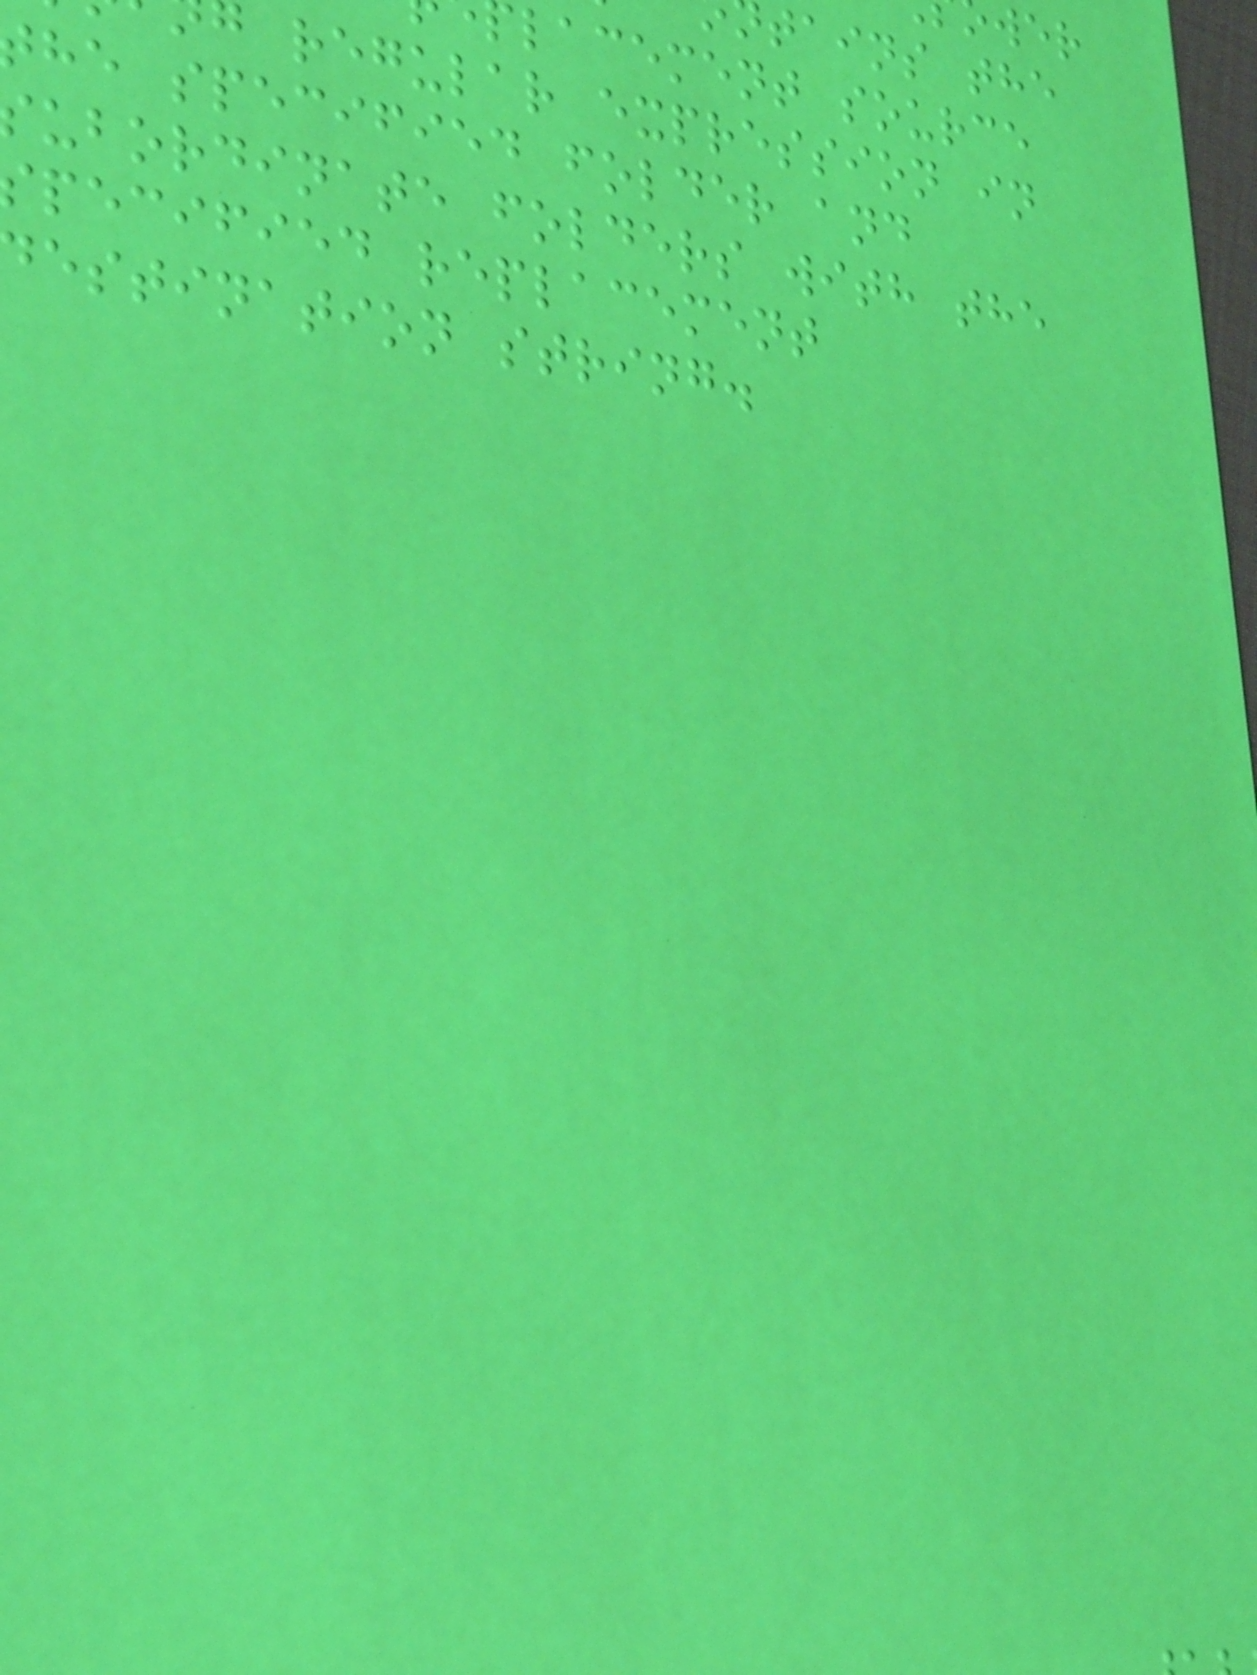tains the
lacement source
regular expression in
he specified folder and
ubordinate folders with the
pecified replacement
estination string.
